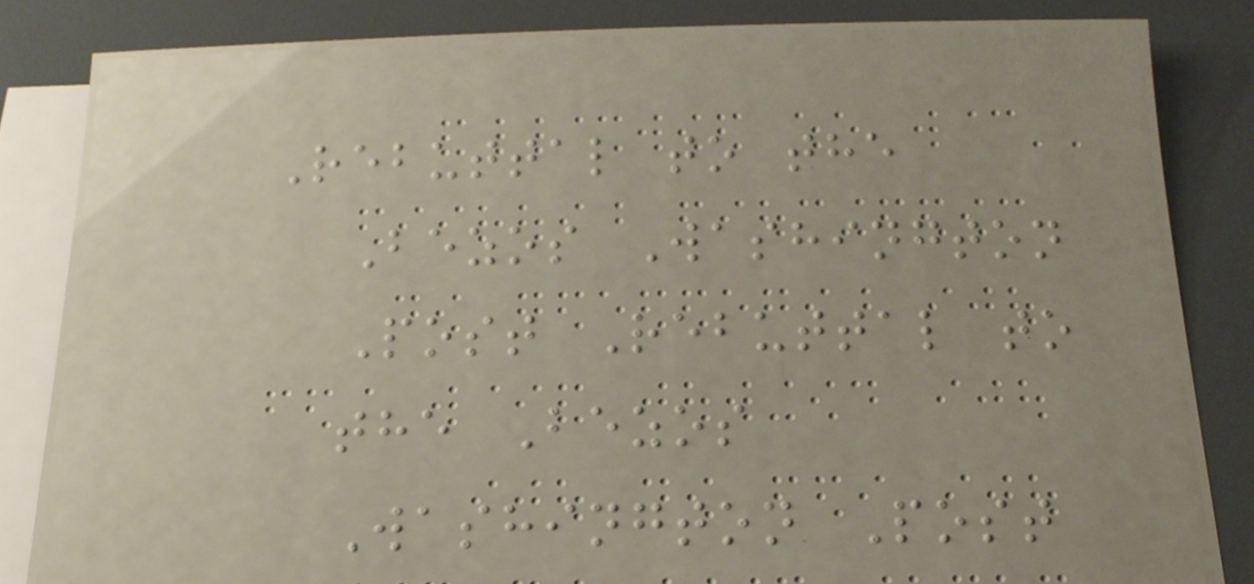Rebuttal to the
Bezos Washington
Post Rebuttal to
the Bezos
Washington Post
